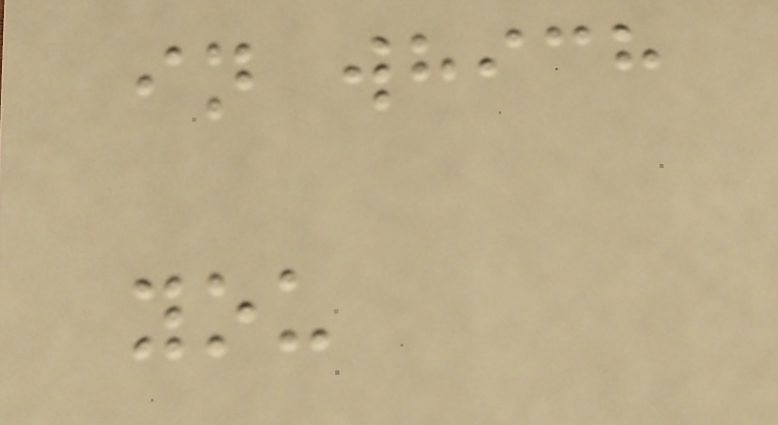in which
you
